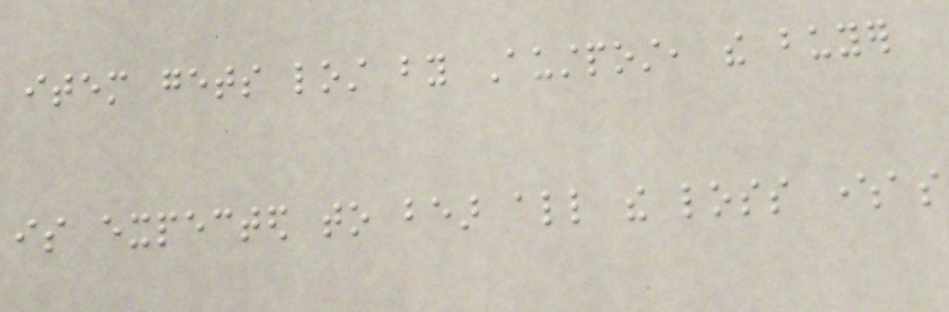item gets lost by Austpost, the buyer
is expected to bear all the loss whereas
